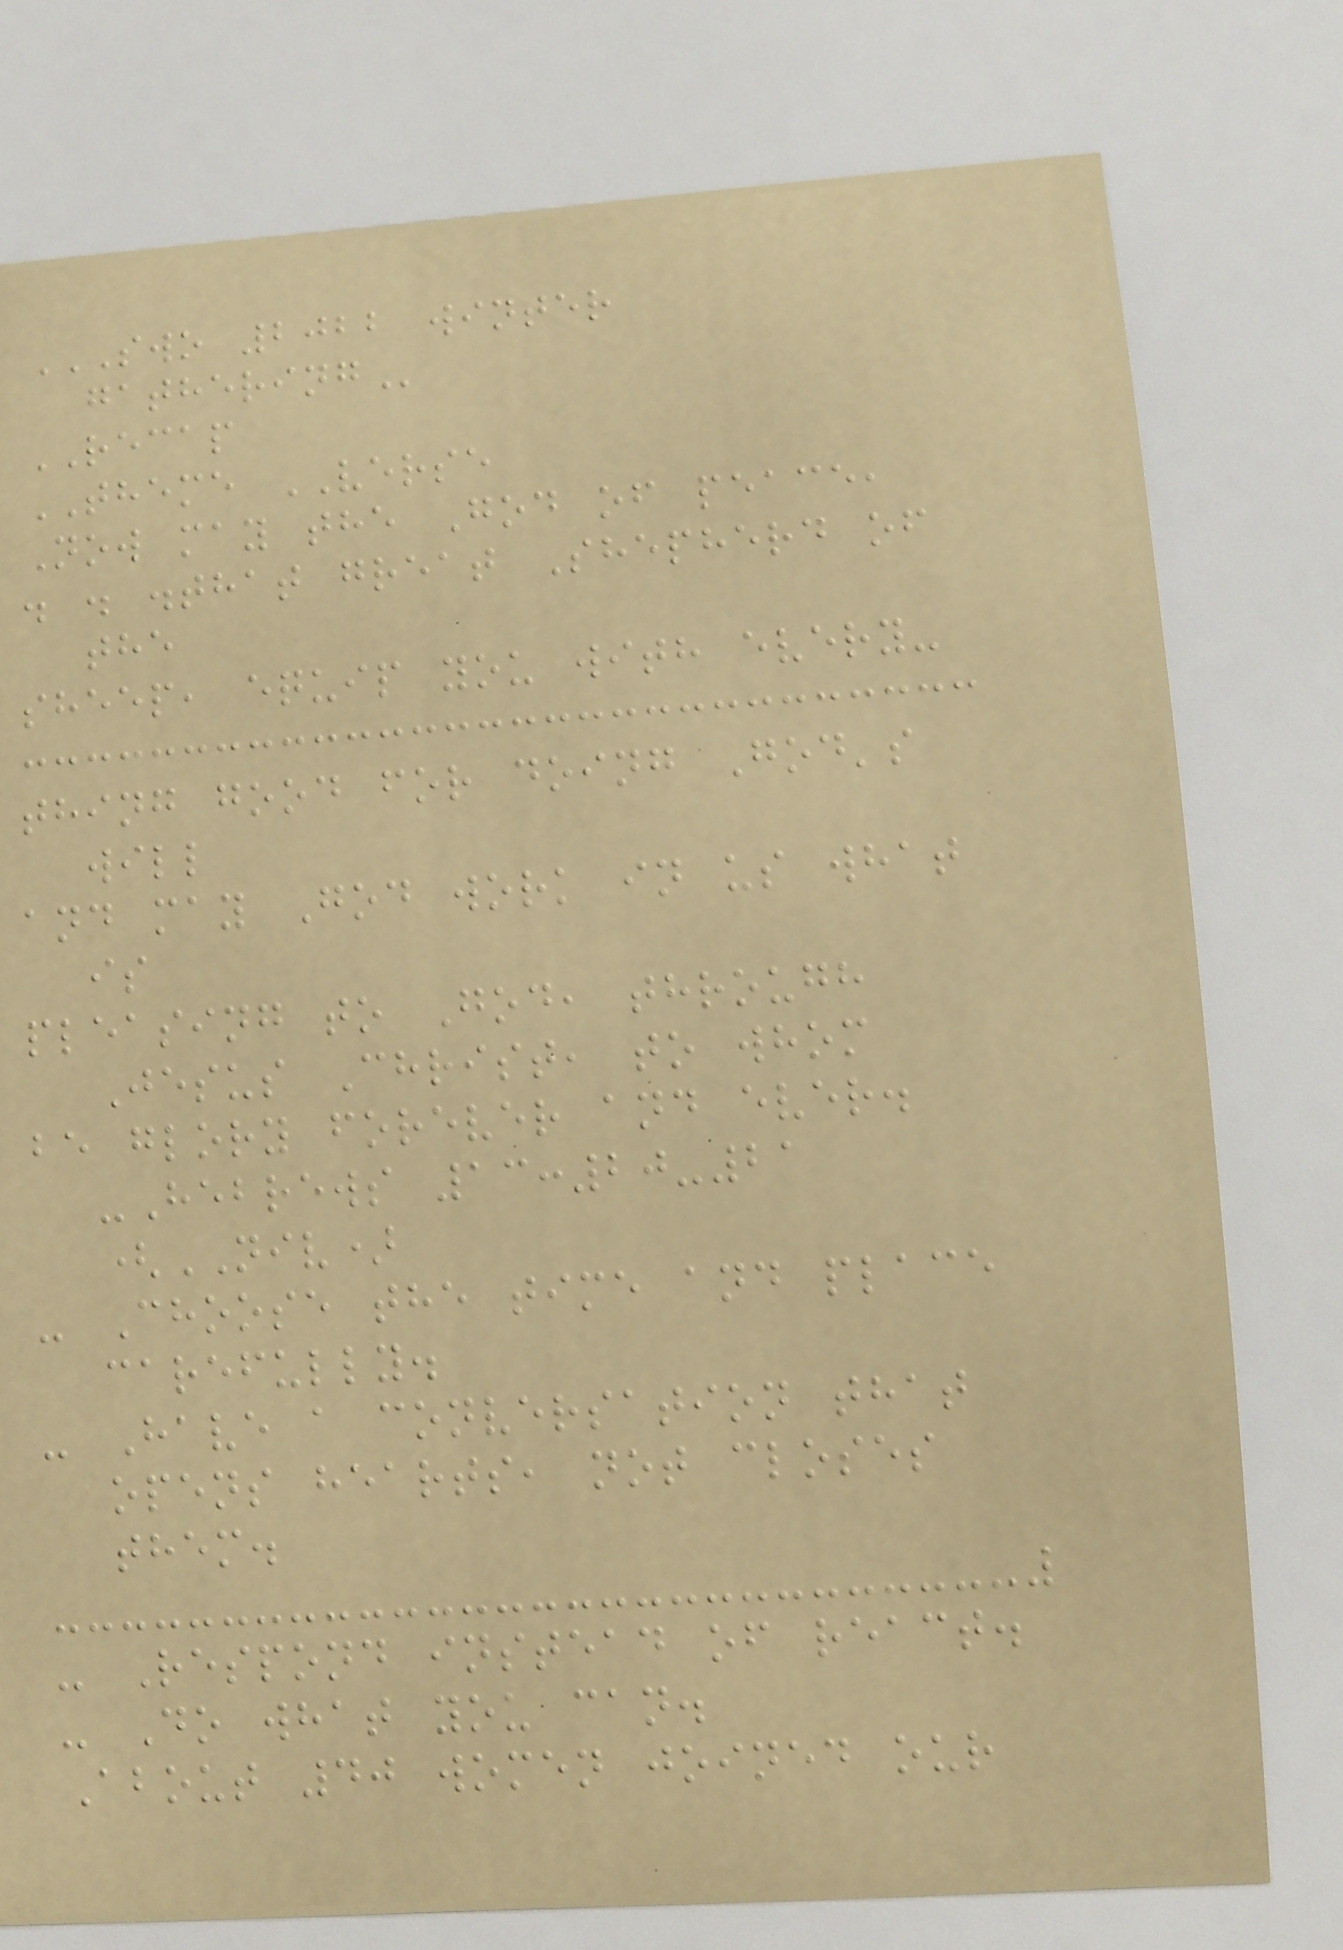SWO 2022 WINTER
GATHERING
RECAP
THEME VERSE
Now may the God of peace,
. . .that great Shepherd of
the
sheep, equip you with every-
thing good for doing God's
will
and may God work in us what
is
pleasing to God, through
Jesus Christ, to whom
be glory forever and ever.
-Hebrews 13:20-21
(NIV)
- Choose the time and place
carefully.
- Have a conversation that
opens hearts, not closes
them.
- Respond instead of react.
- Do what you can.
About 40 women joined our
